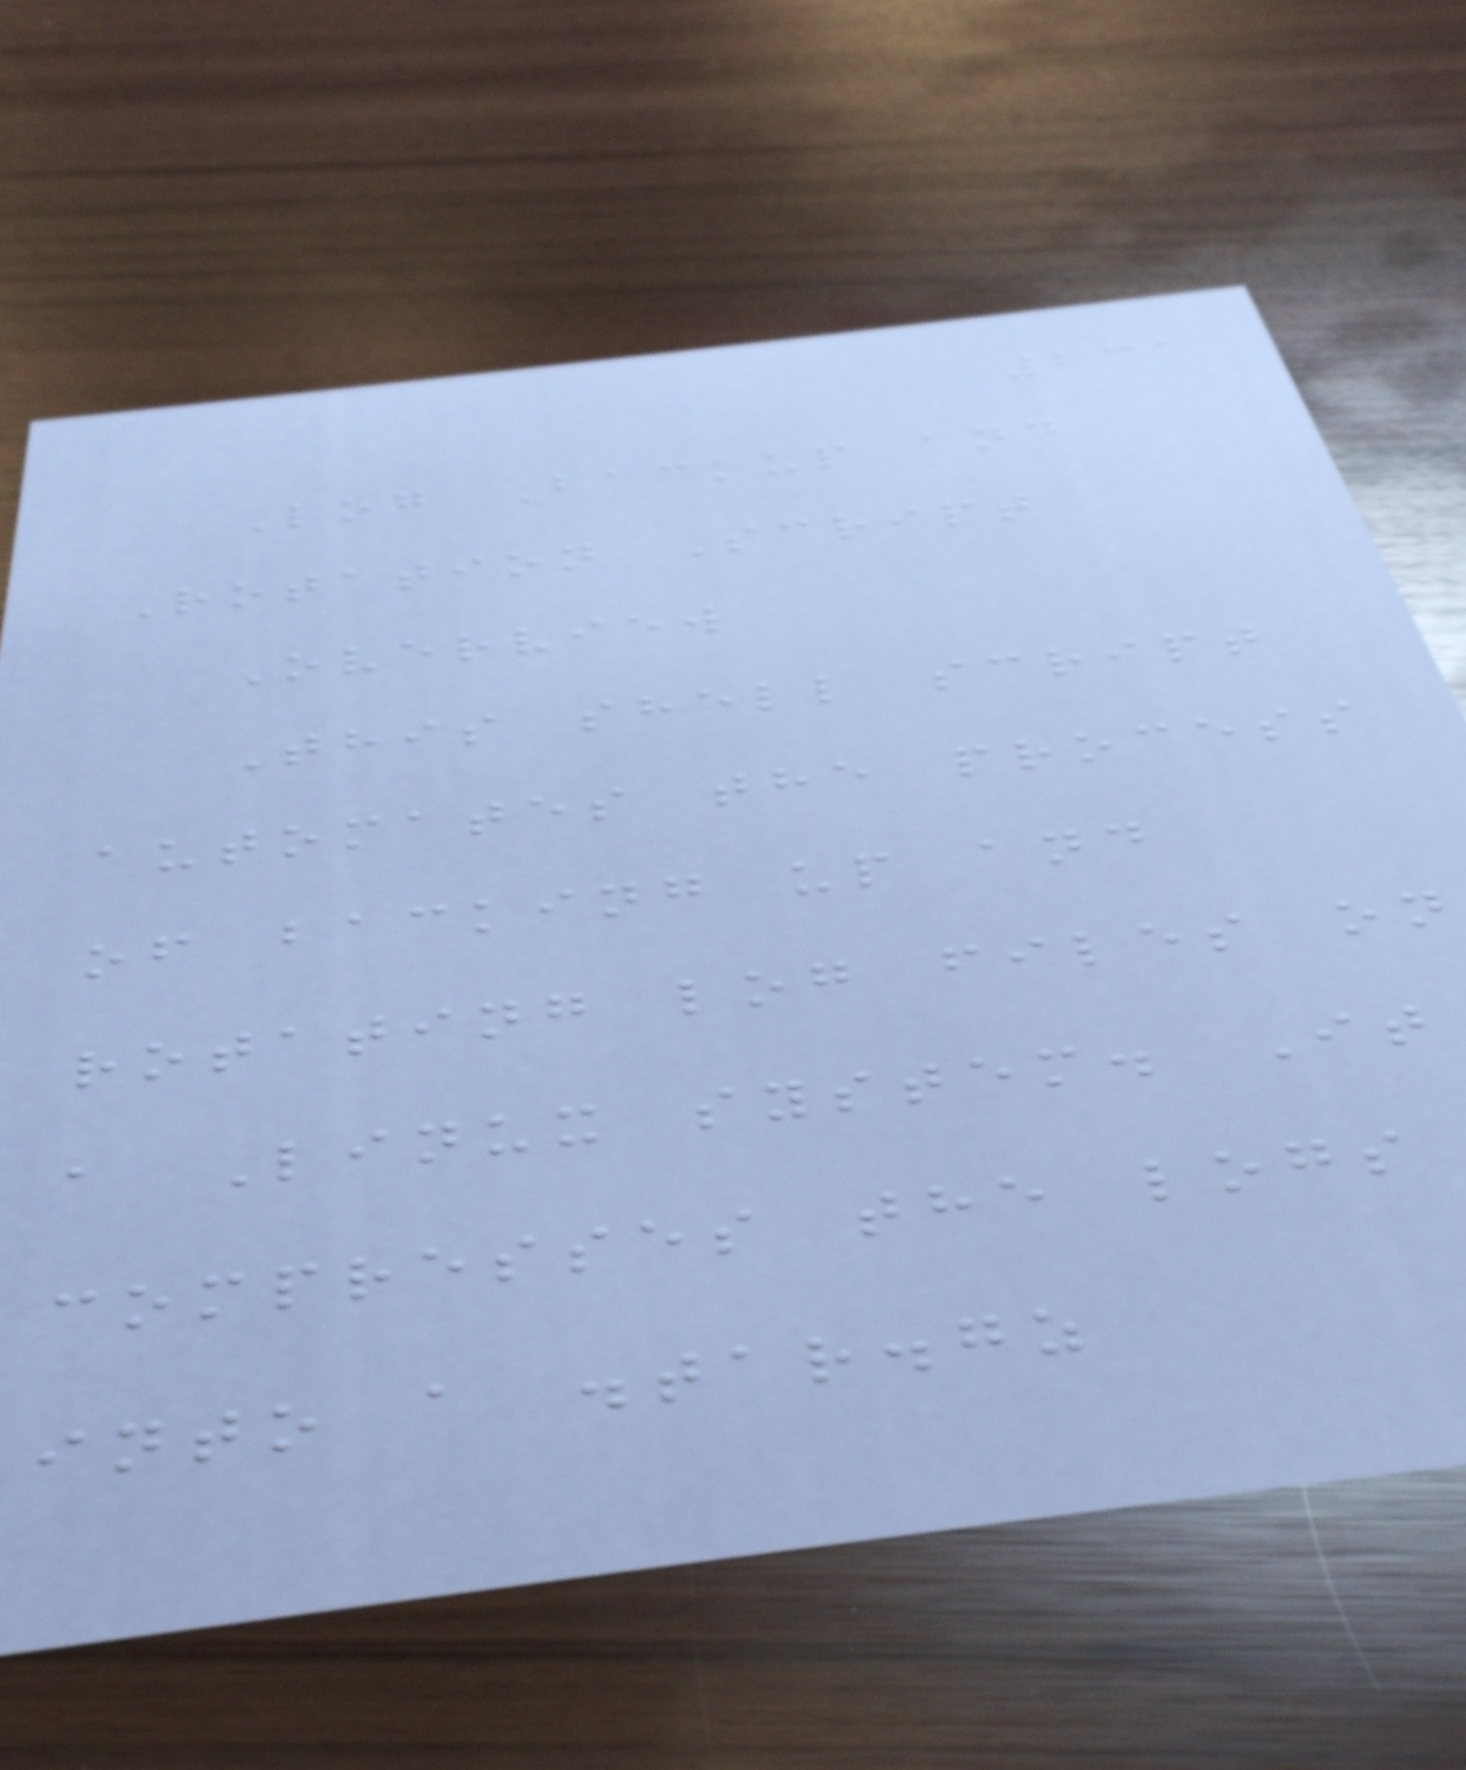231
Log Backup and
Rotation Script
Overview
This shell script
automates the process
of backing up and
rotating log files on
a Linux system. It
compresses the logs
into a .tar.gz
